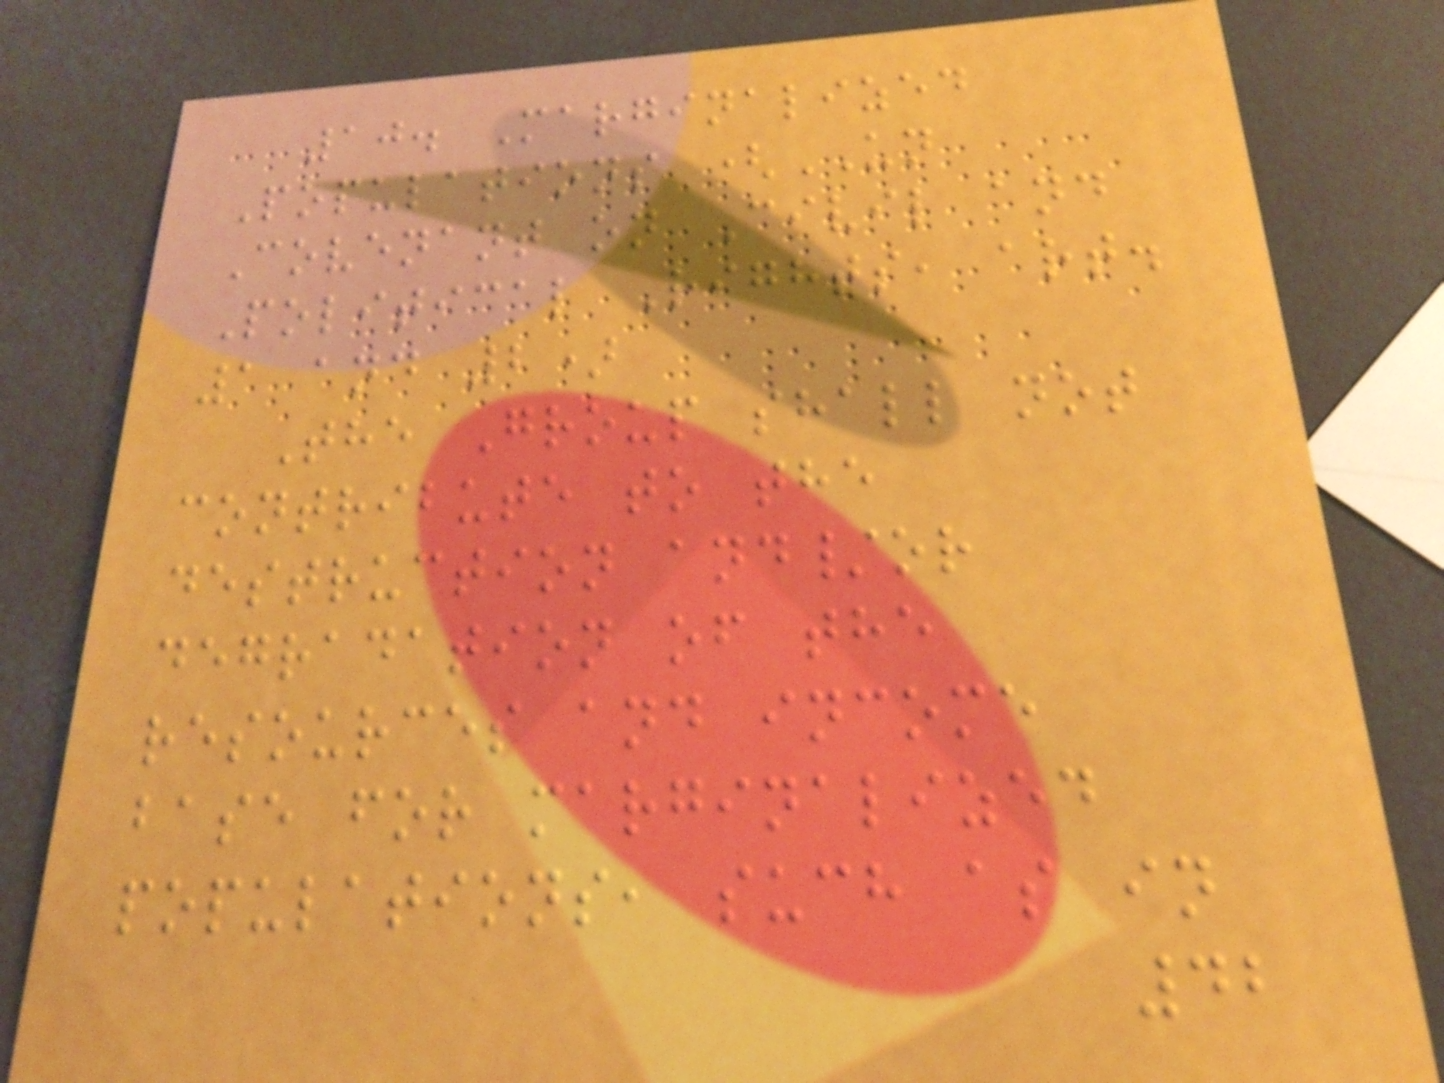10. Marginalized
Populations (UN
Covenant on Civil and
Political Rights, art.
1 and 2)
The Group shall not
contribute to the
destruction and/or
degradation of the
resources and income
base for marginalized
populations, such as in
42
